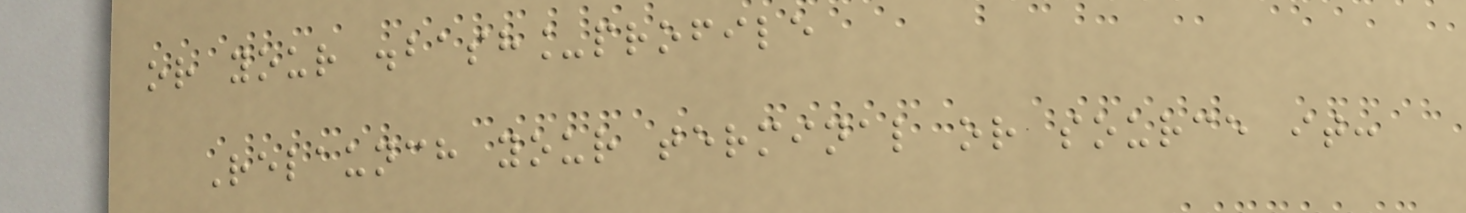or your .bash_profile
Relaunch your terminal or source it:
